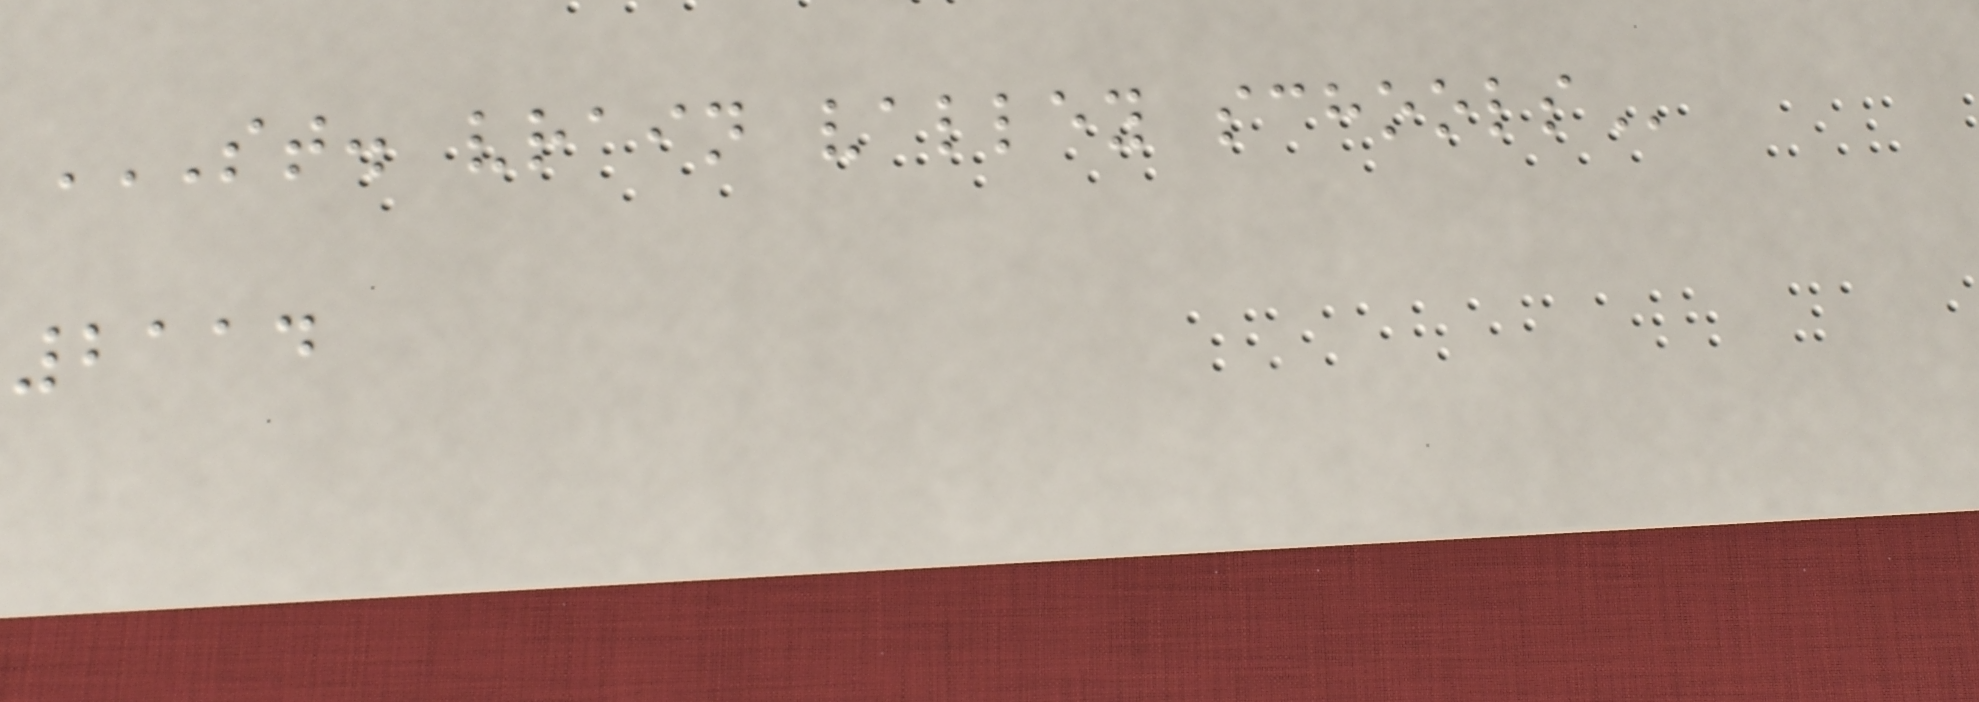ST. VRAIN VALLEY SCHOOLS
2114
